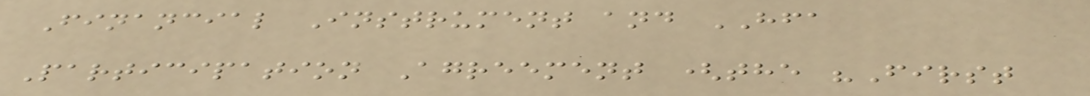Financial Instrument and HFA
Participation Agreement (the "First
